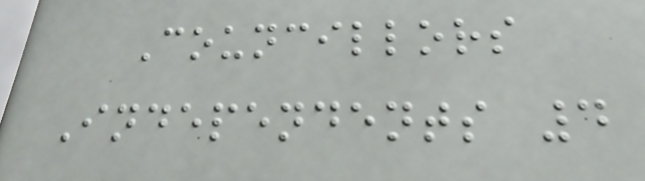Councillors
Independents 4
